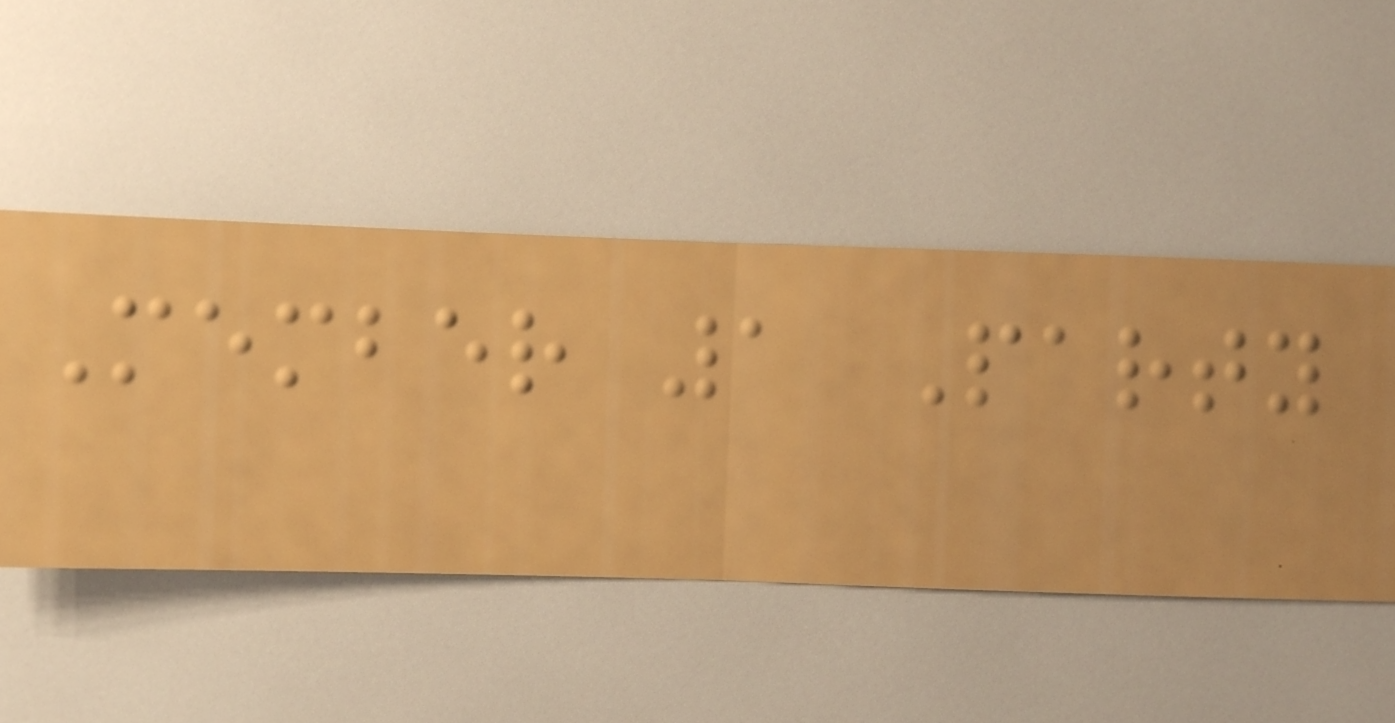Member 1 Party
